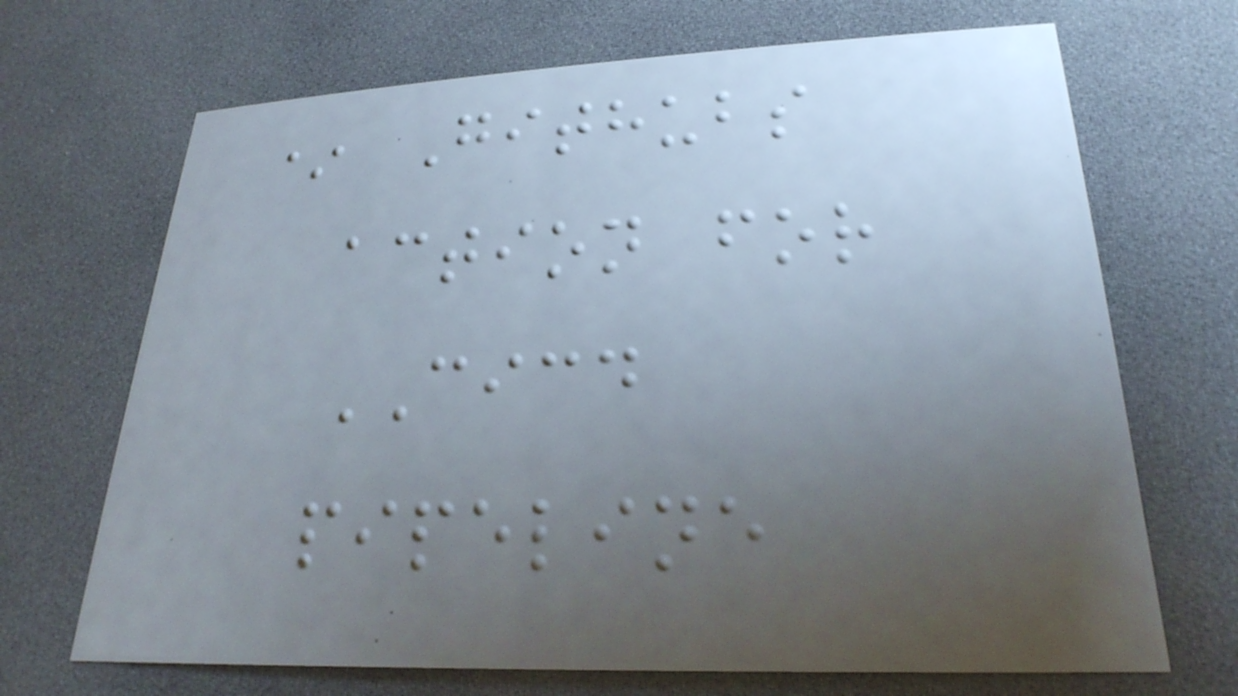* Githubs
action for
CICD
pipeline
